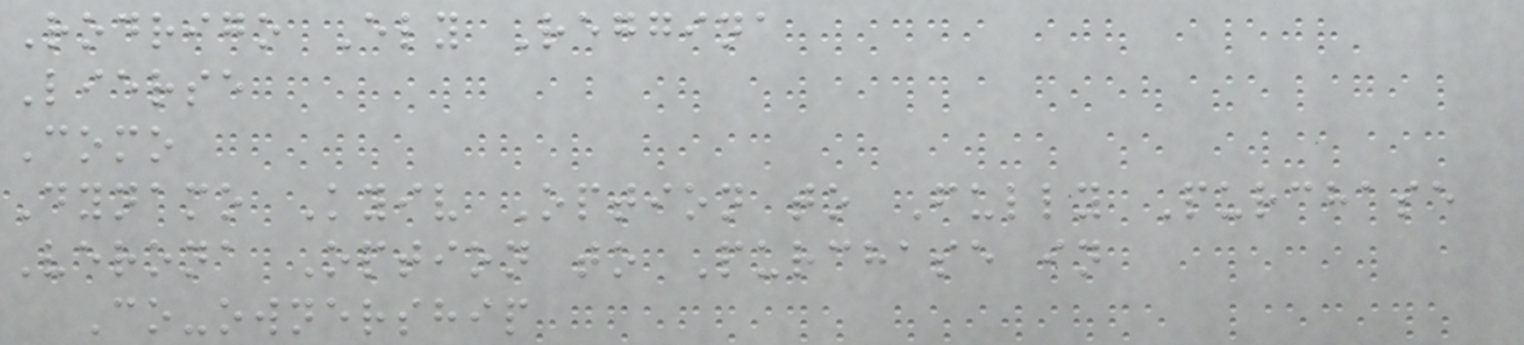Rodrigo Ely Reggina
Lierse
Como
Dynamo Kyiv Option to Fully Purchase
Verona Option to Purchase in
Co-ownership
